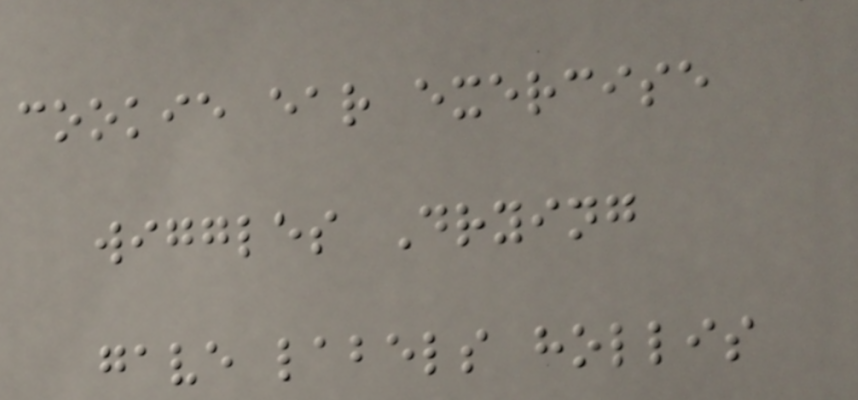cookie ear exercise
wiggles Drying
gave labels hollis
